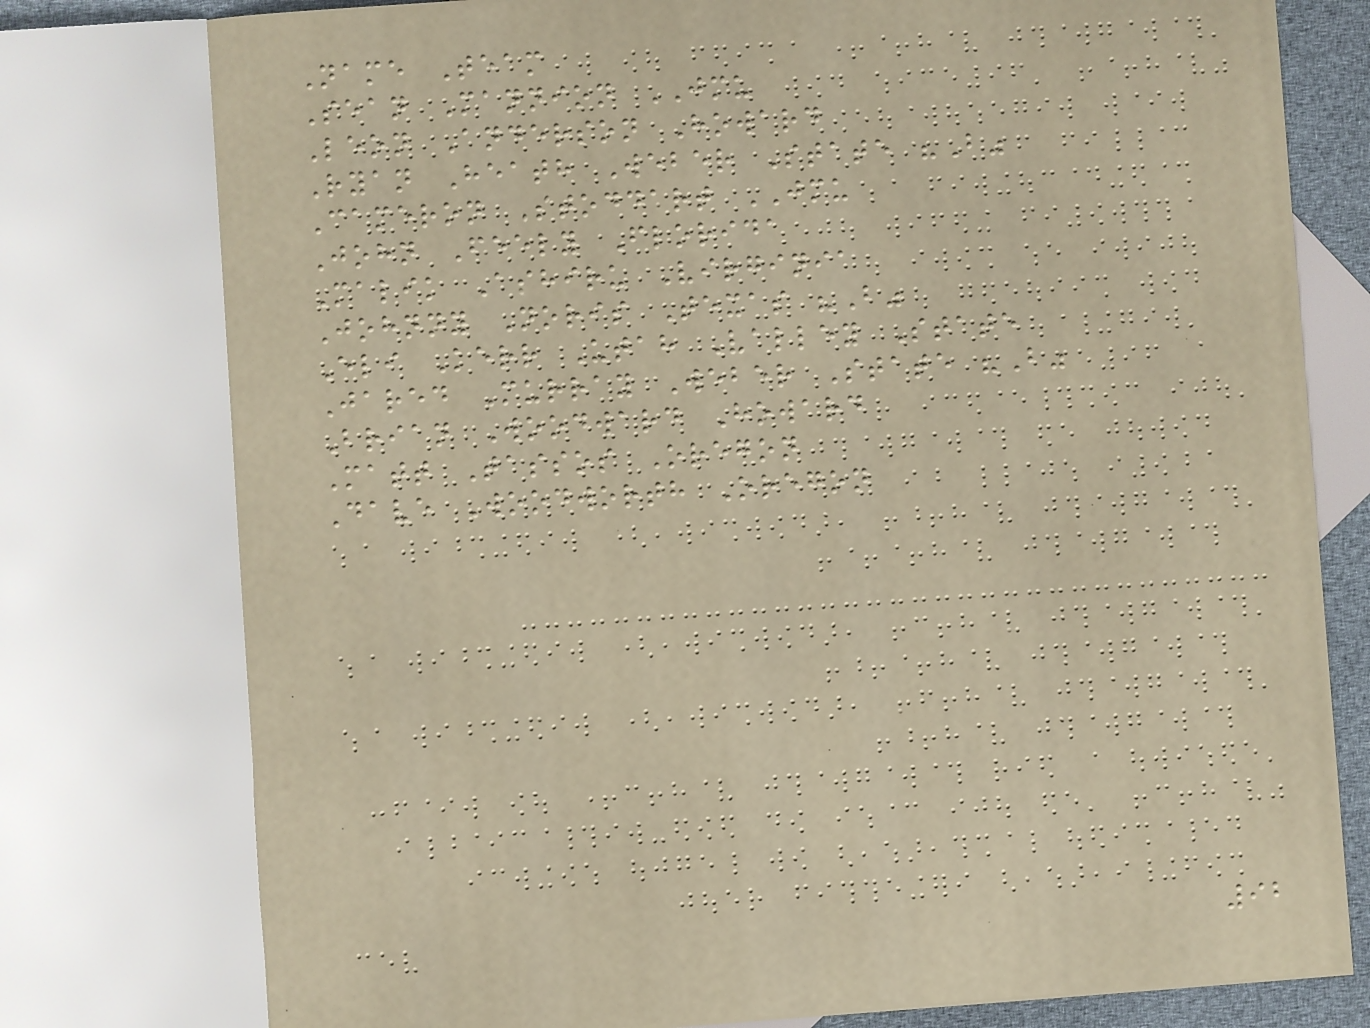Name Team
Sean Mannion JMU
Leon Anderson Howard
Ryan Heath Weber State "B"
Cameron Stoddart JMU
John Feely Florida
Malik Ashiru Virginia
Johnny Noris Texas "B"
Eli Kerr Utah Valley State
Jared Murray Weber State "B"
Brian Woodward Howard
Matt Tassos Oregon
Dave Woodworth Oregon
92
